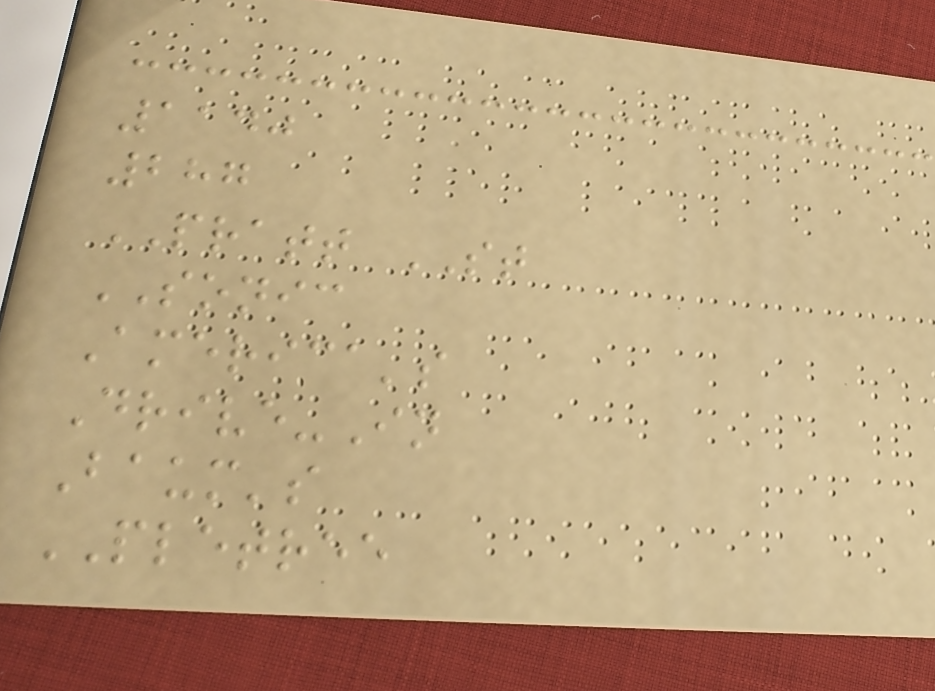1140
287
PRATT ST
SONIC
America's
Drive-In
Baum's
PLETREE
